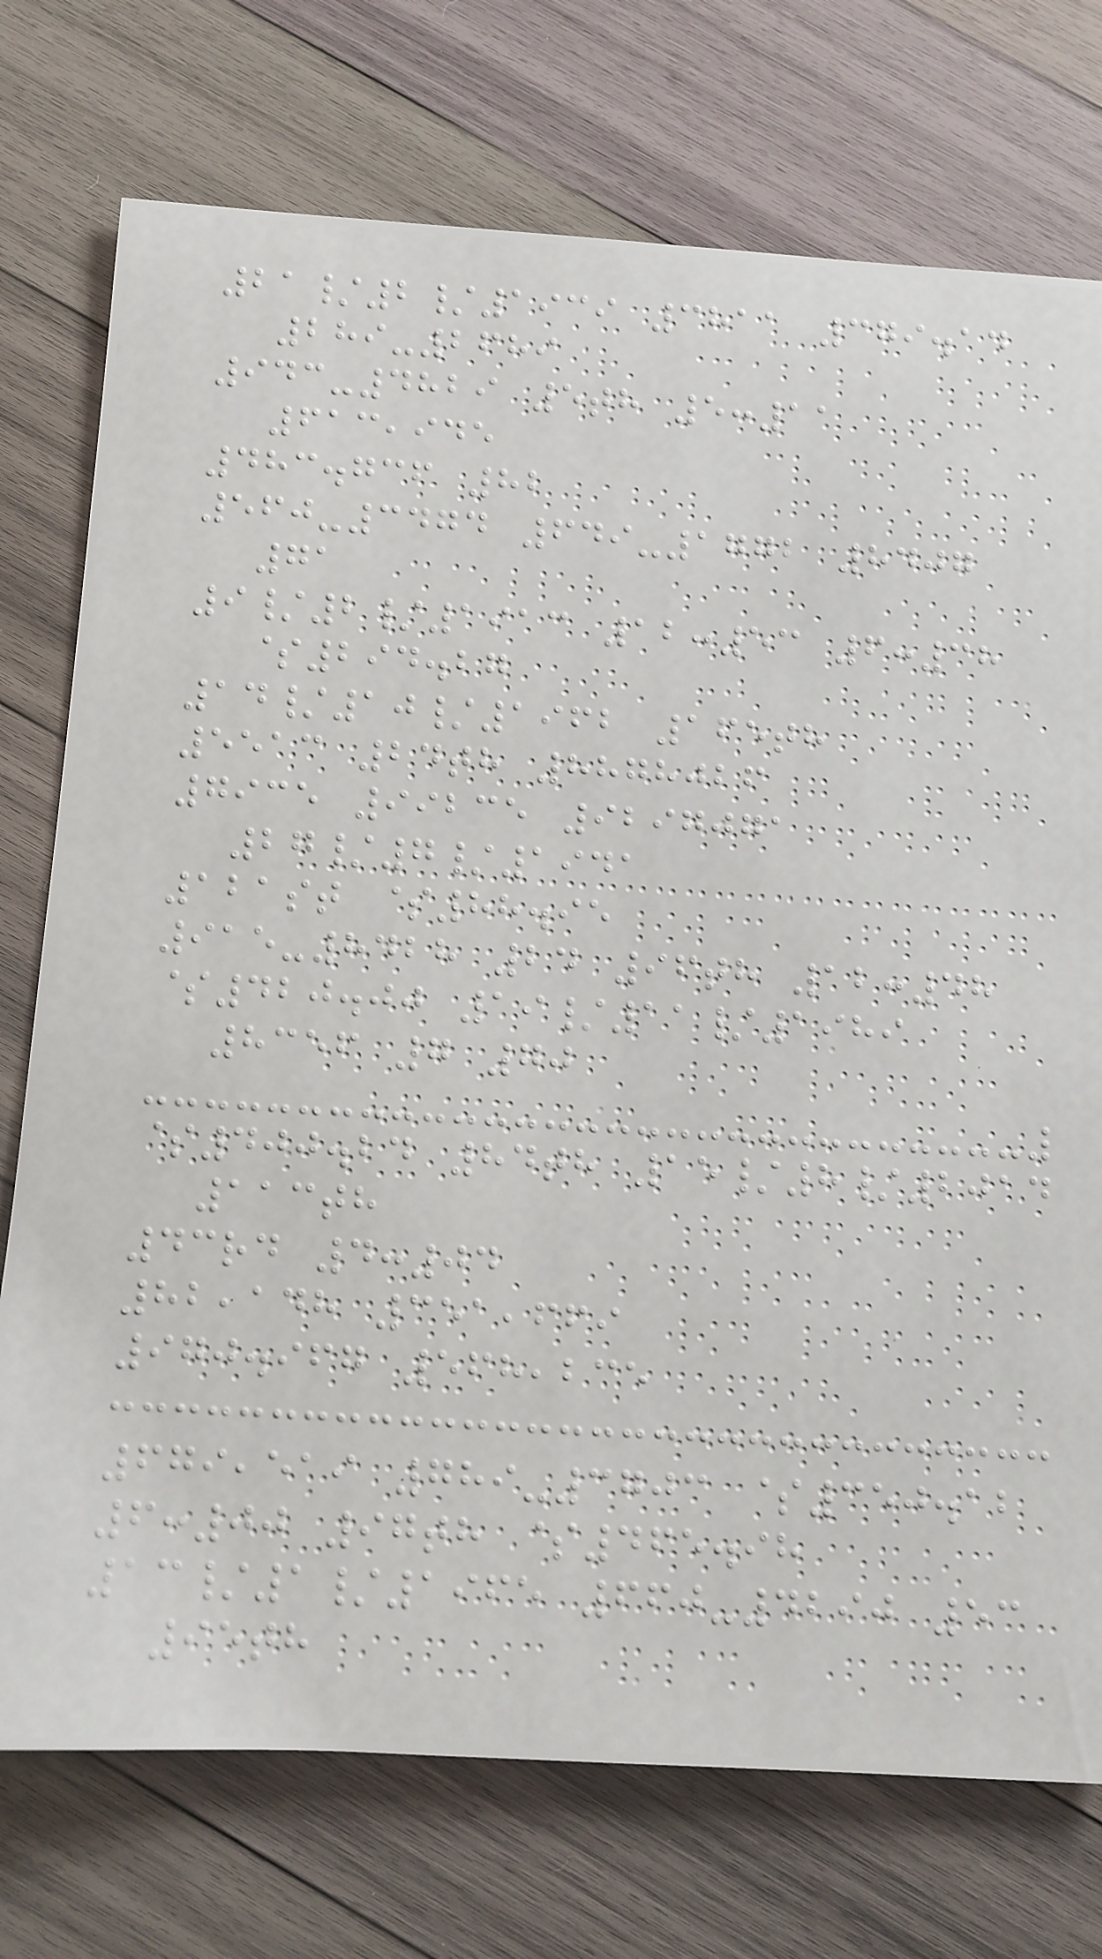21/2/1939 3811 379.14
289-2689
943-4829 5th 5:11
613,945
483.736 82
560-3474 649-1772 8407
71
9/2/1913 12:53 6:38
$294.27
14/10/1962 165th
5513 24th 8878026
7935 99235 9297071
27/7/1941
121st $88.95
915-8428 24 96th 12:48
$420.00 19/11/1989
8356 7 70
$400.24 84th 15/8/2014
113th
43rd 4:04
82,148 351,669
970.967 568,235
679,519 789-3703 $350.12
6:00 97th $465.98
13/1/1965 660-4290 53
95th
